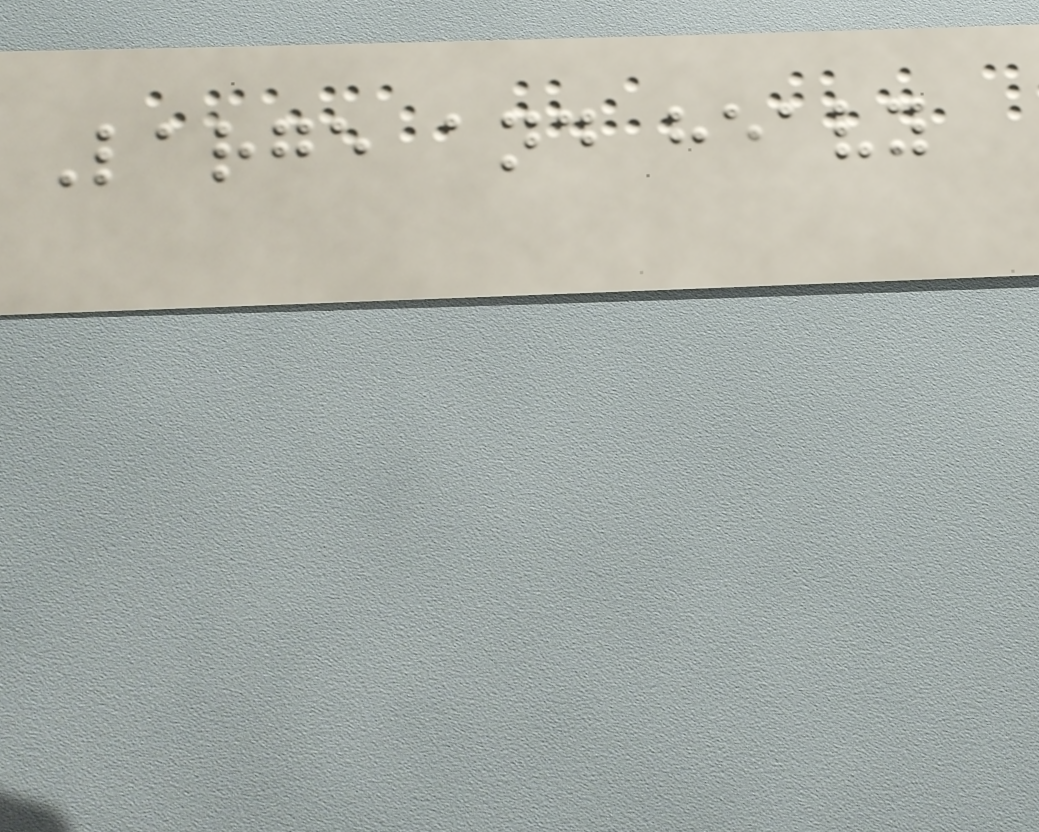Large and heavy
